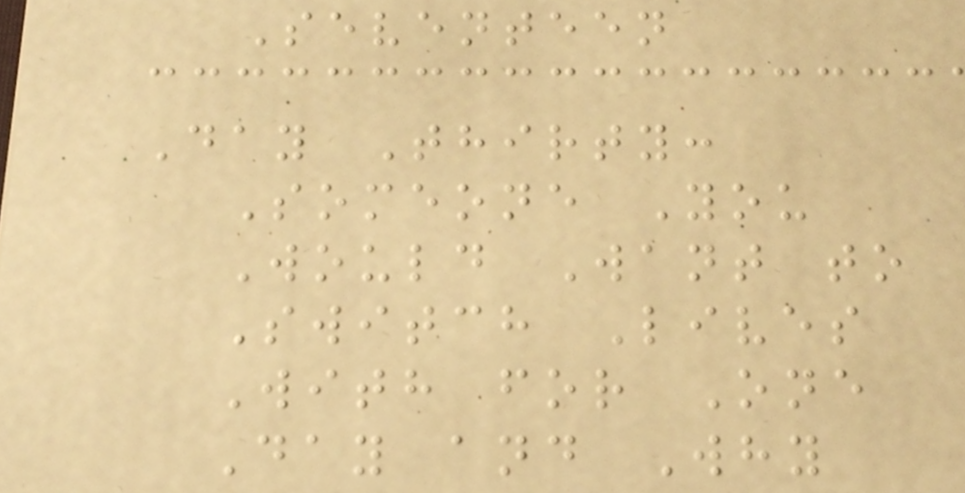Seventeen
Day Thirty:
Someone You
Would Want to
Switch Lives
With for One
Day and Why
